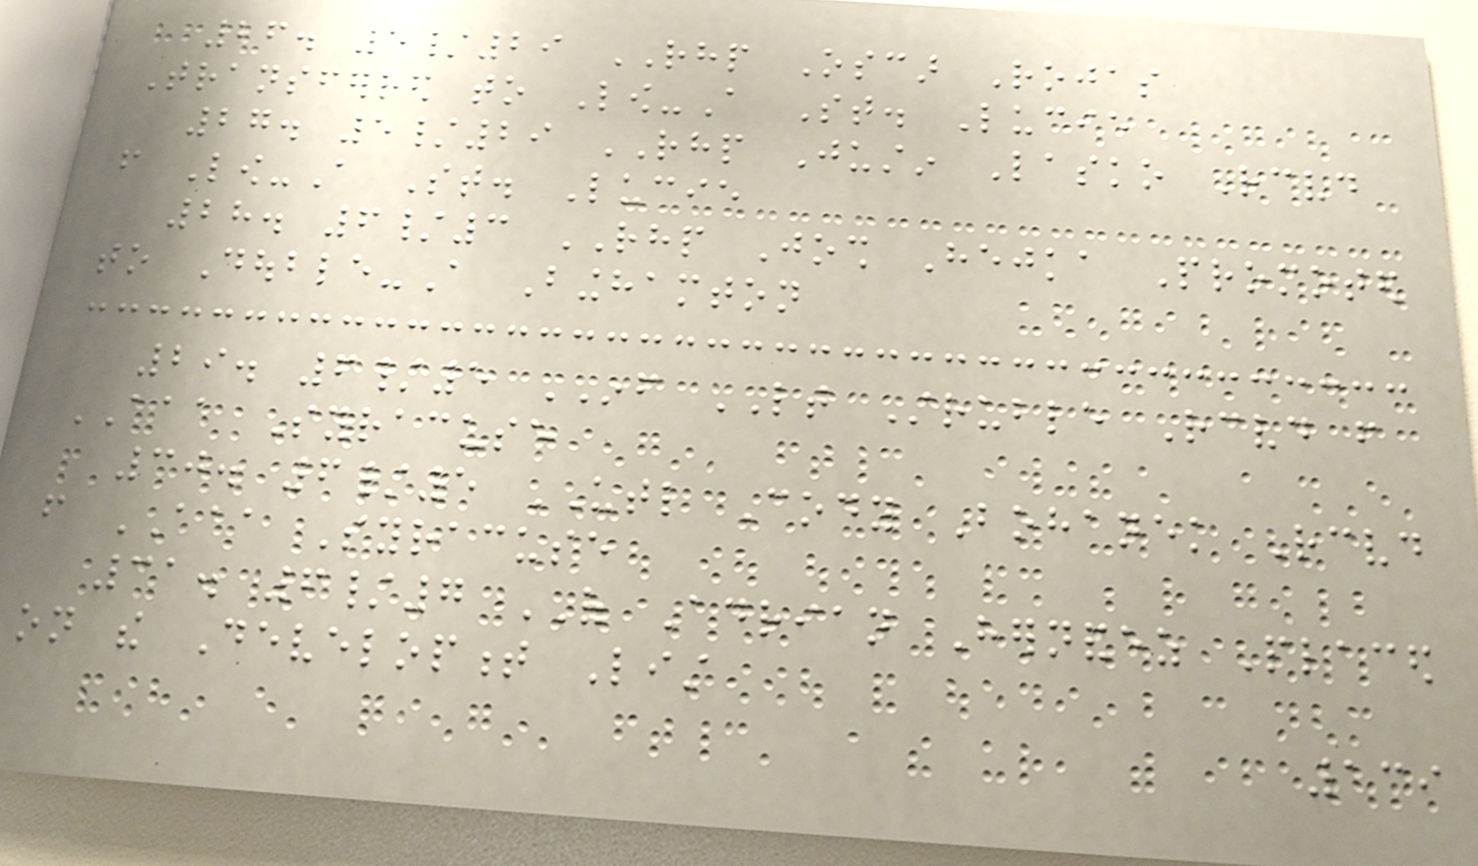26. 5/29 RHP Oscar Rojas
Transferred to Low-A St. Lucie
27. 5/29 RHP Justin Lasko Received
from Low-A St. Lucie
28. 6/3 RHP Josh Hejka Promoted
to Double-A Binghamton
29. 6/5 INF LT Struble Received from
AAA Syracuse
30. 6/5 UTL Cody Bohanek Received
from AAA Syracuse
31. 6/7 OF Adrian Hernandez Placed
on the Development List
139
